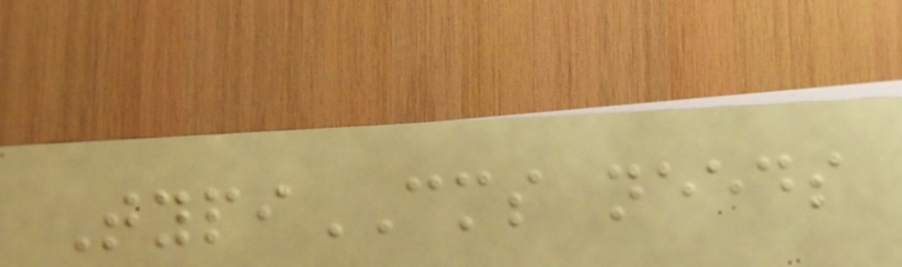TypiCMS needs
